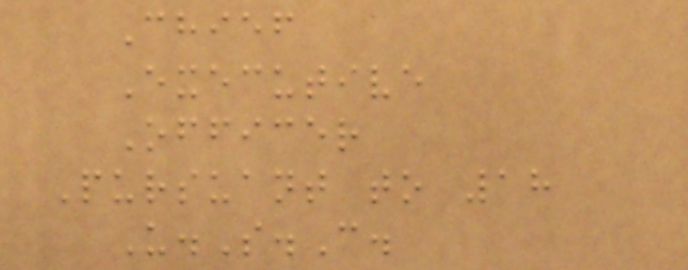Chief
Executive
Officer
Pursuant to 18
U.S.C.
